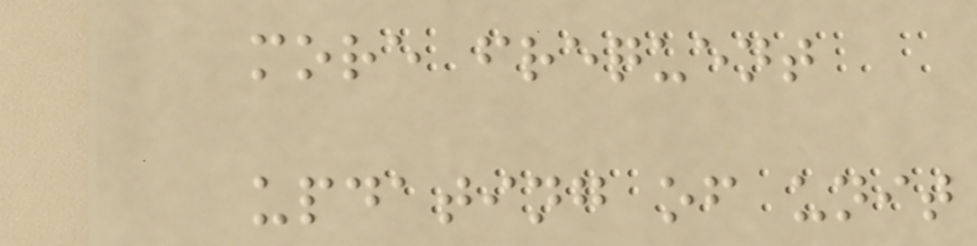more frequent
updating of unit
